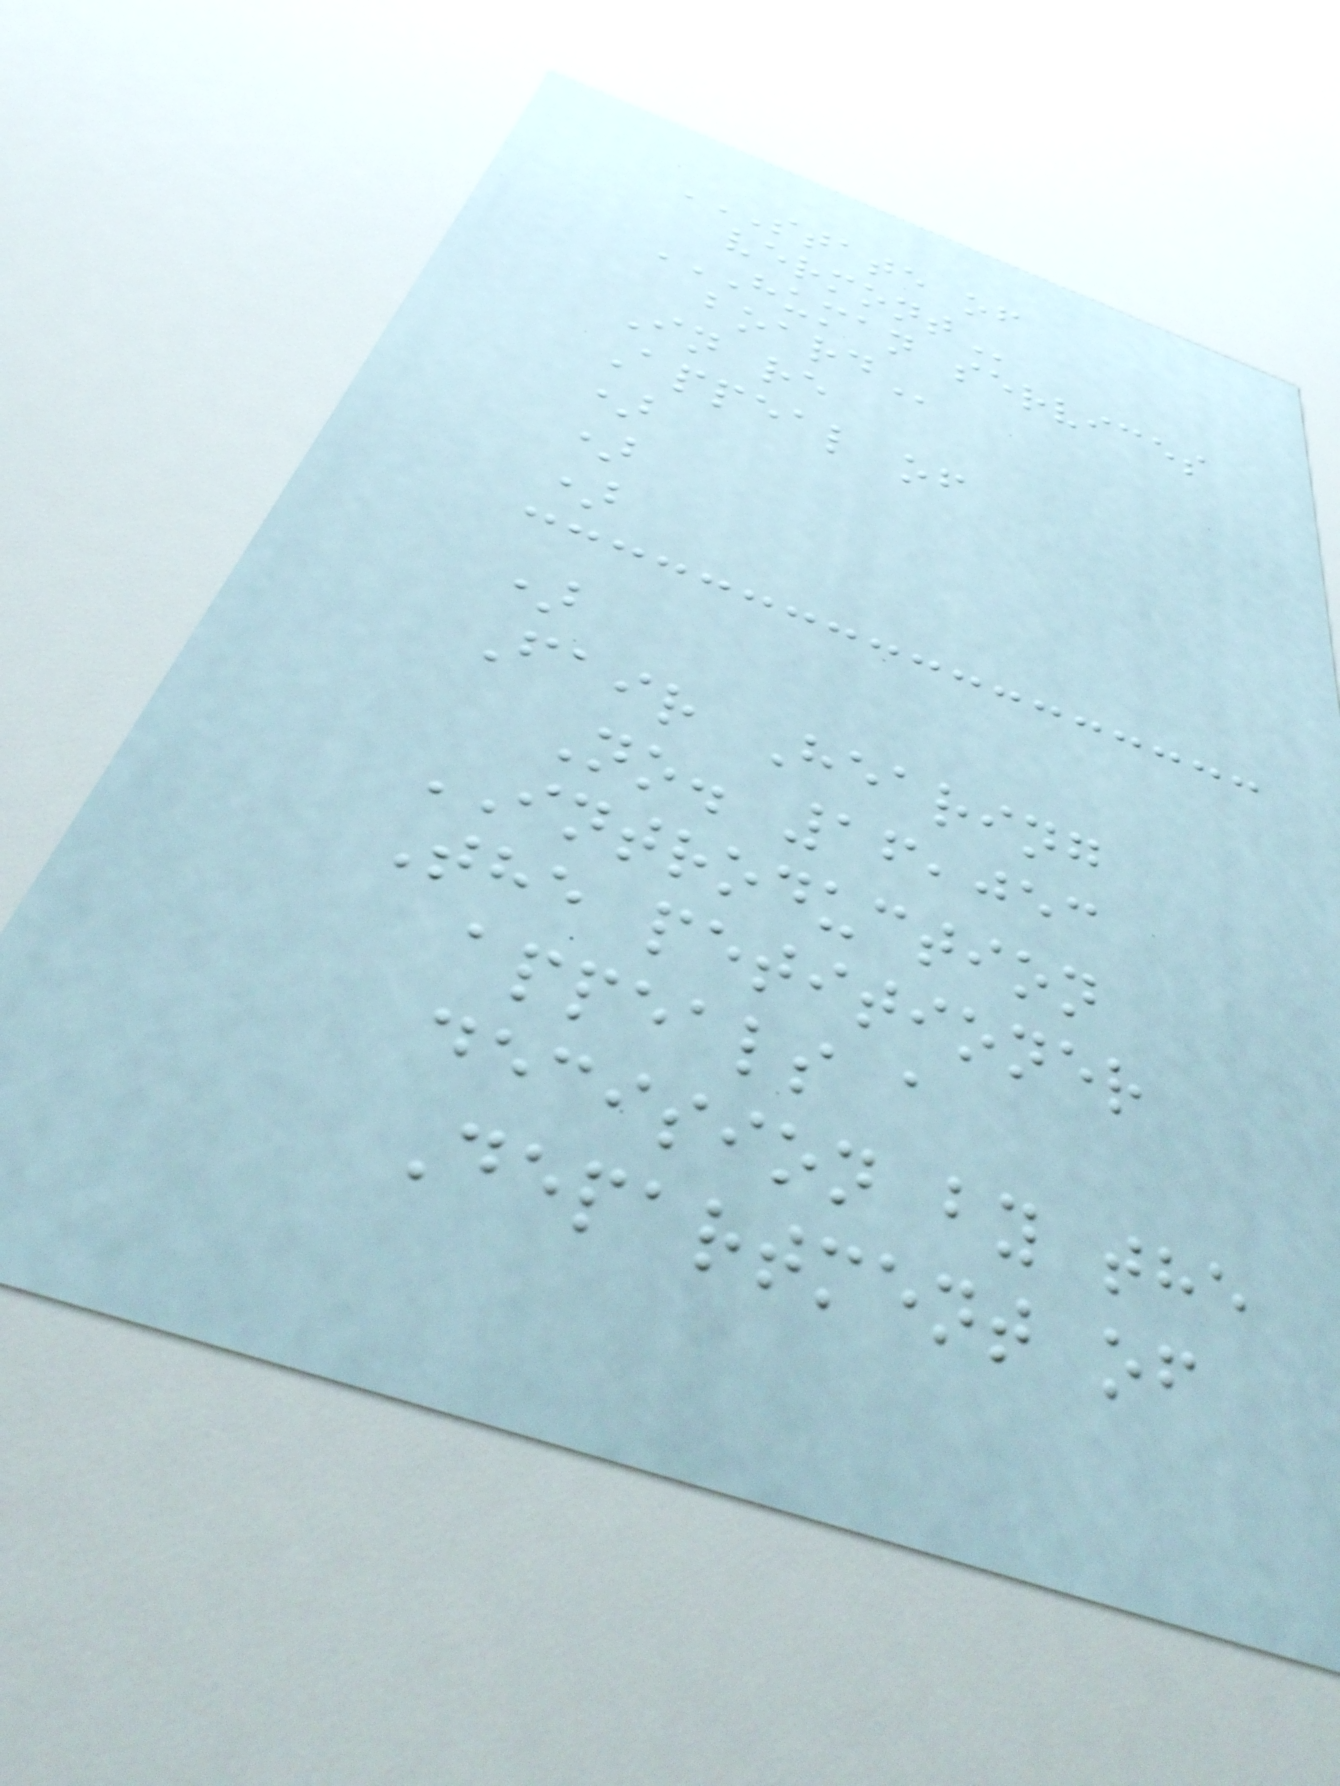STATE OF
VERMONT
HUMAN SERVICES
BOARD
In re
Appeal of
)
)
)
)
Fair Hearing
No. 16,053
INTRODUCTION
The petitioner
appeals a
decision by the
Department of
